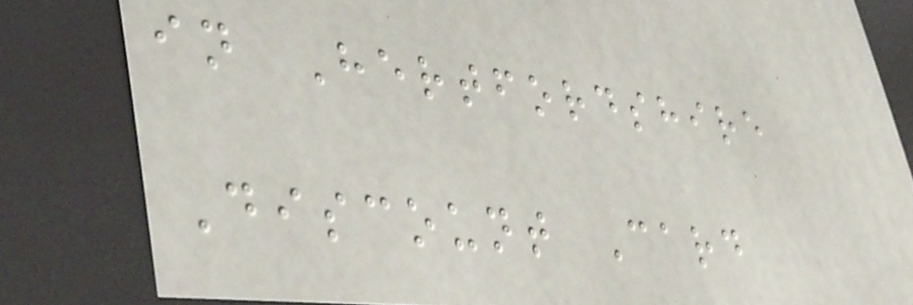in Hertfordshire
Discount Card
